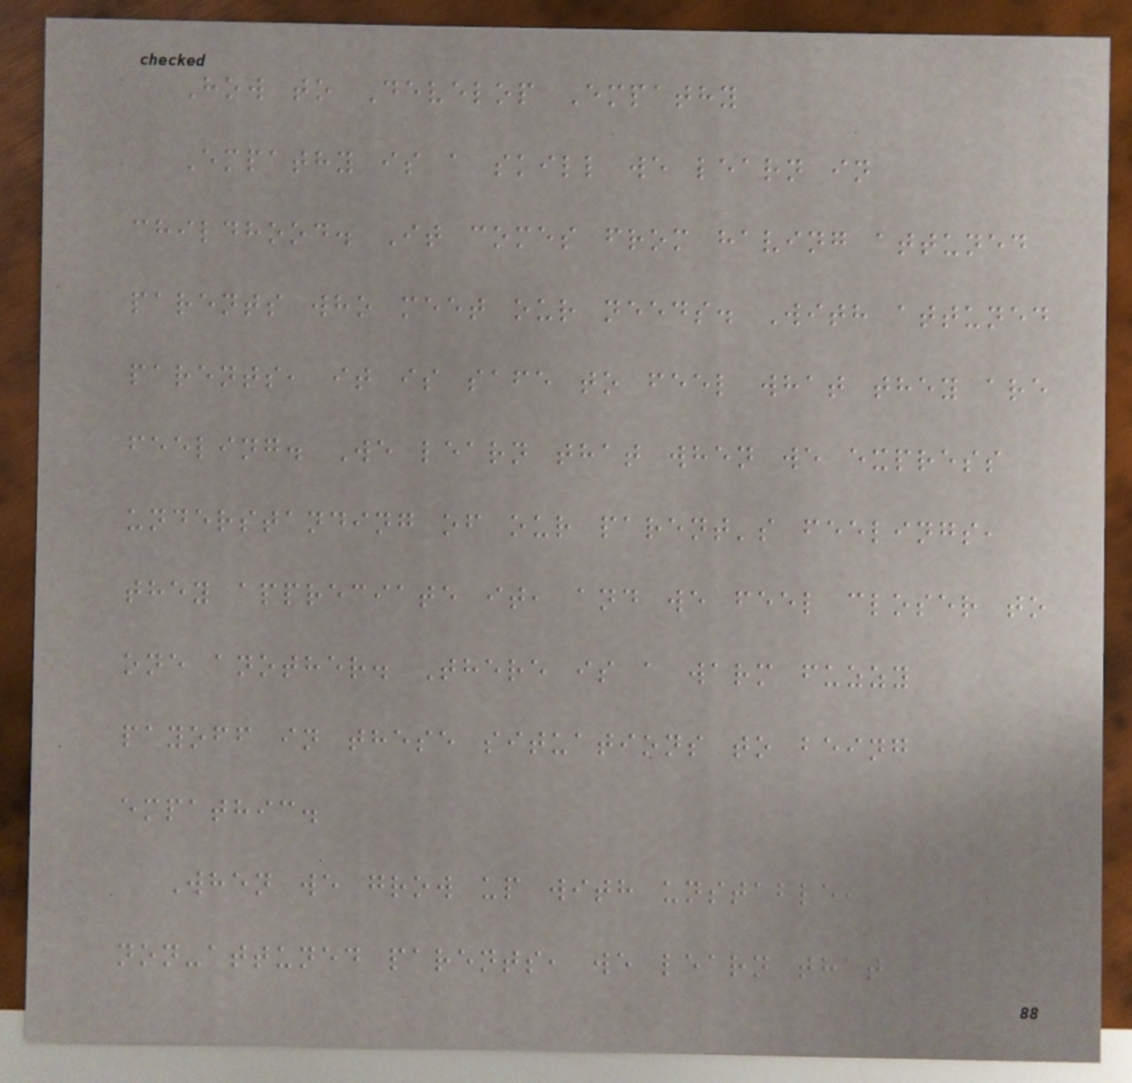How to Develop Empathy
Empathy is a skill we learn in
childhood. It comes from having attuned
parents who meet our needs. With attuned
parents, it is safe to feel what they are
feeling. We learn that when we express
understanding of our parent's feelings,
they appreciate it, and we feel closer to
one another. There is a warm fuzzy
payoff in these situations to being
empathic.
When we grow up with unstable,
non-attuned parents, we learn that
